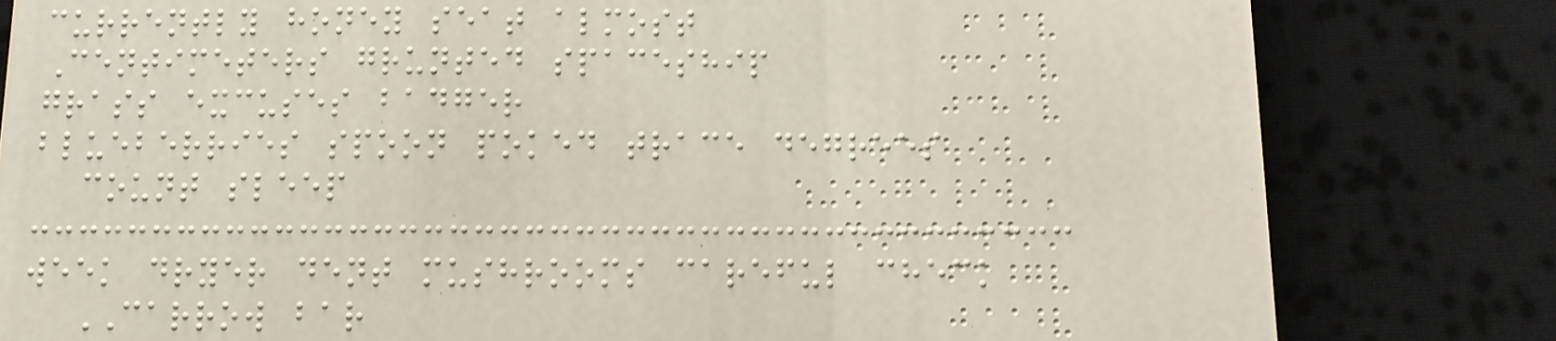currently honey seat almost
Centimeters grunted spaceship
grass excuses badger
blueberries spoon poked trace degrees
count sleep
week dryer dent mushrooms careful check
CARROW bar
